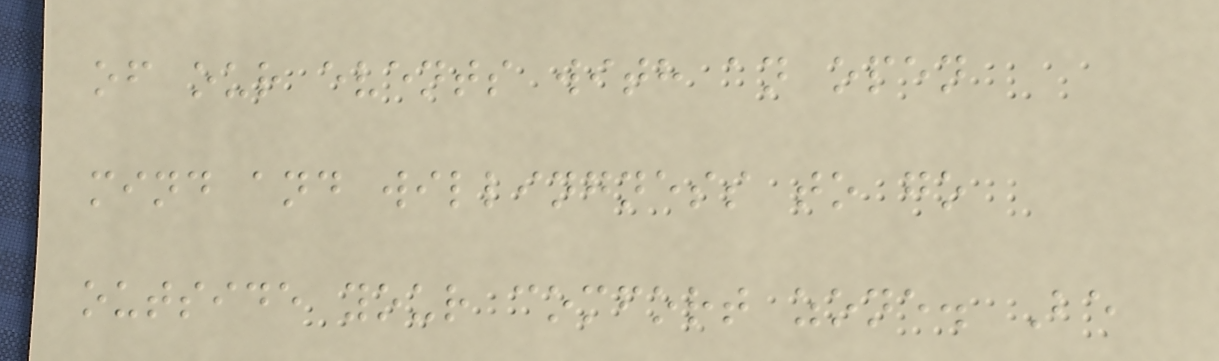of our events with an open
mind and willingness to go
outside your comfort zone. Be
